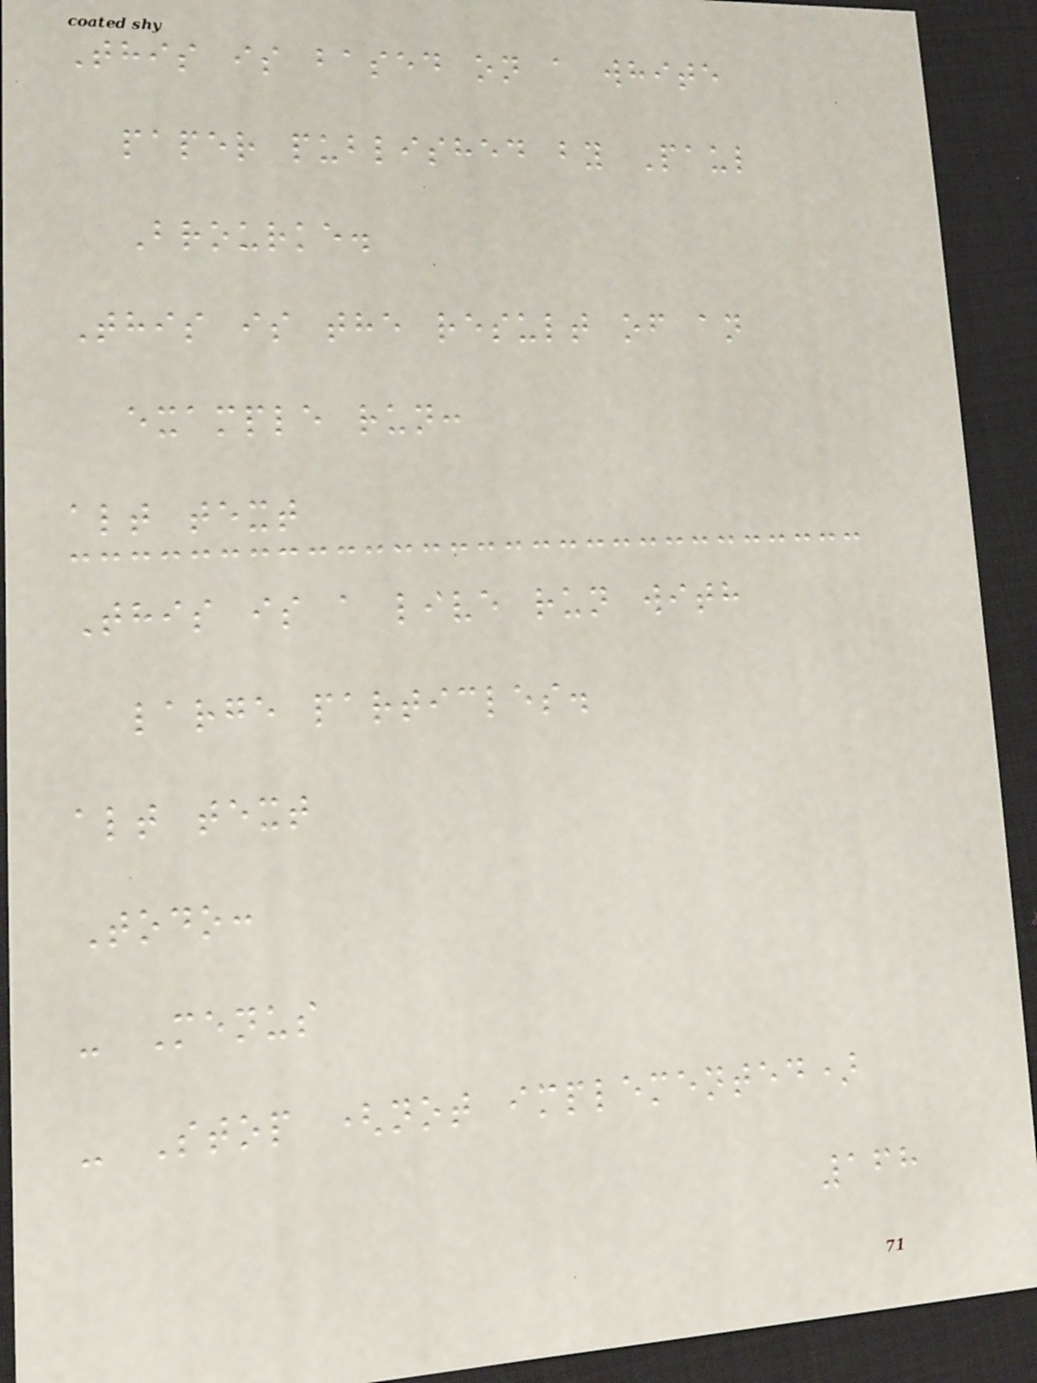This is based on a white
paper published by Paul
Brourke.
This is the result of an
example run:
alt text
This is a live run with
large particles.
alt text
Todo:
- Menus
- Stop (not implemented)
168
